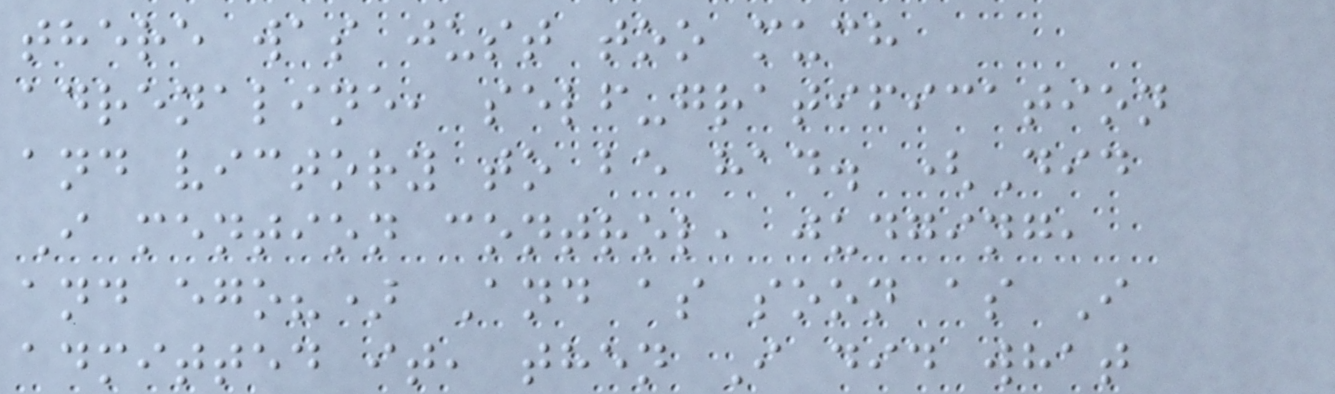there was just too much
adrenaline, self-gratification
and victory to be had. (Did
I mention control, judging,
and ego?) And as soon as I
admitted it, then I did what
